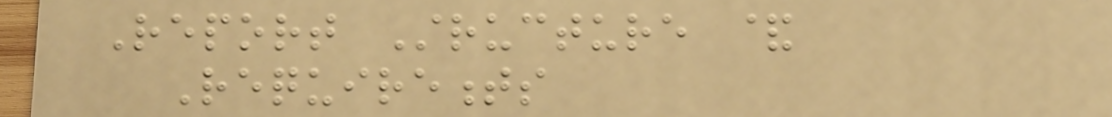Report Structure &
Requirements
